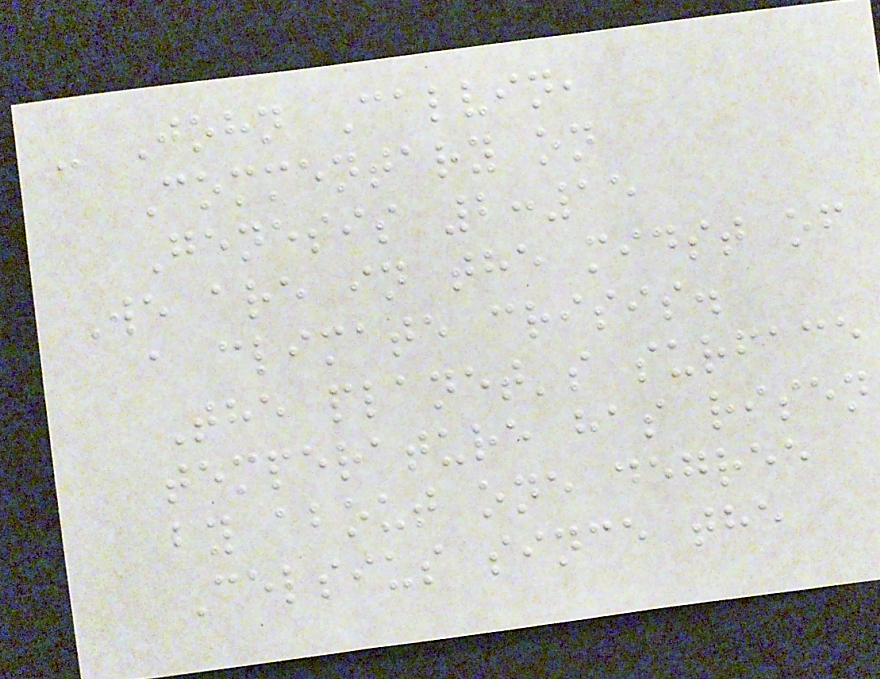- John Calvin,
Commentary on
Genesis 2:15
We are in the midst of
a climate crisis.
The planet's surface
temperature has risen
by about one degree
Celsius since the
